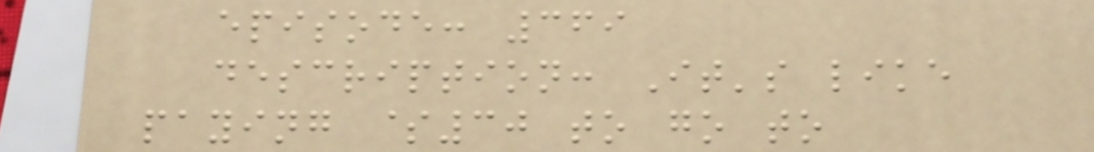episode: 369
description: It's like
paying $30 to go to
